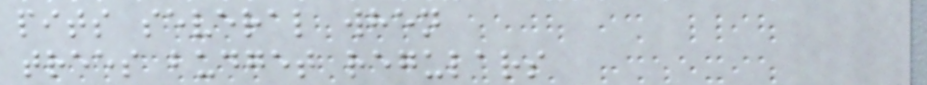pits several when
trees budget regulars
